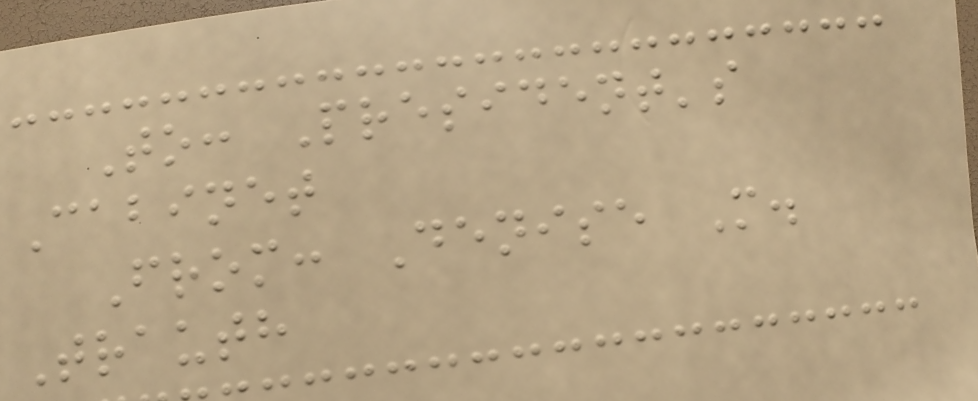To: President's
Cabinet
From: Denise M.
Trauth
